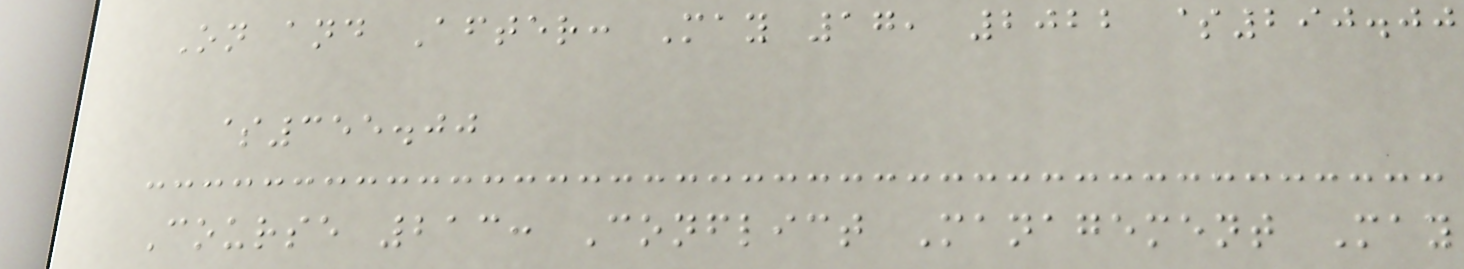On and After: May 17, 2022 $290.00
$355.00
Course 213: Conflict Management May
